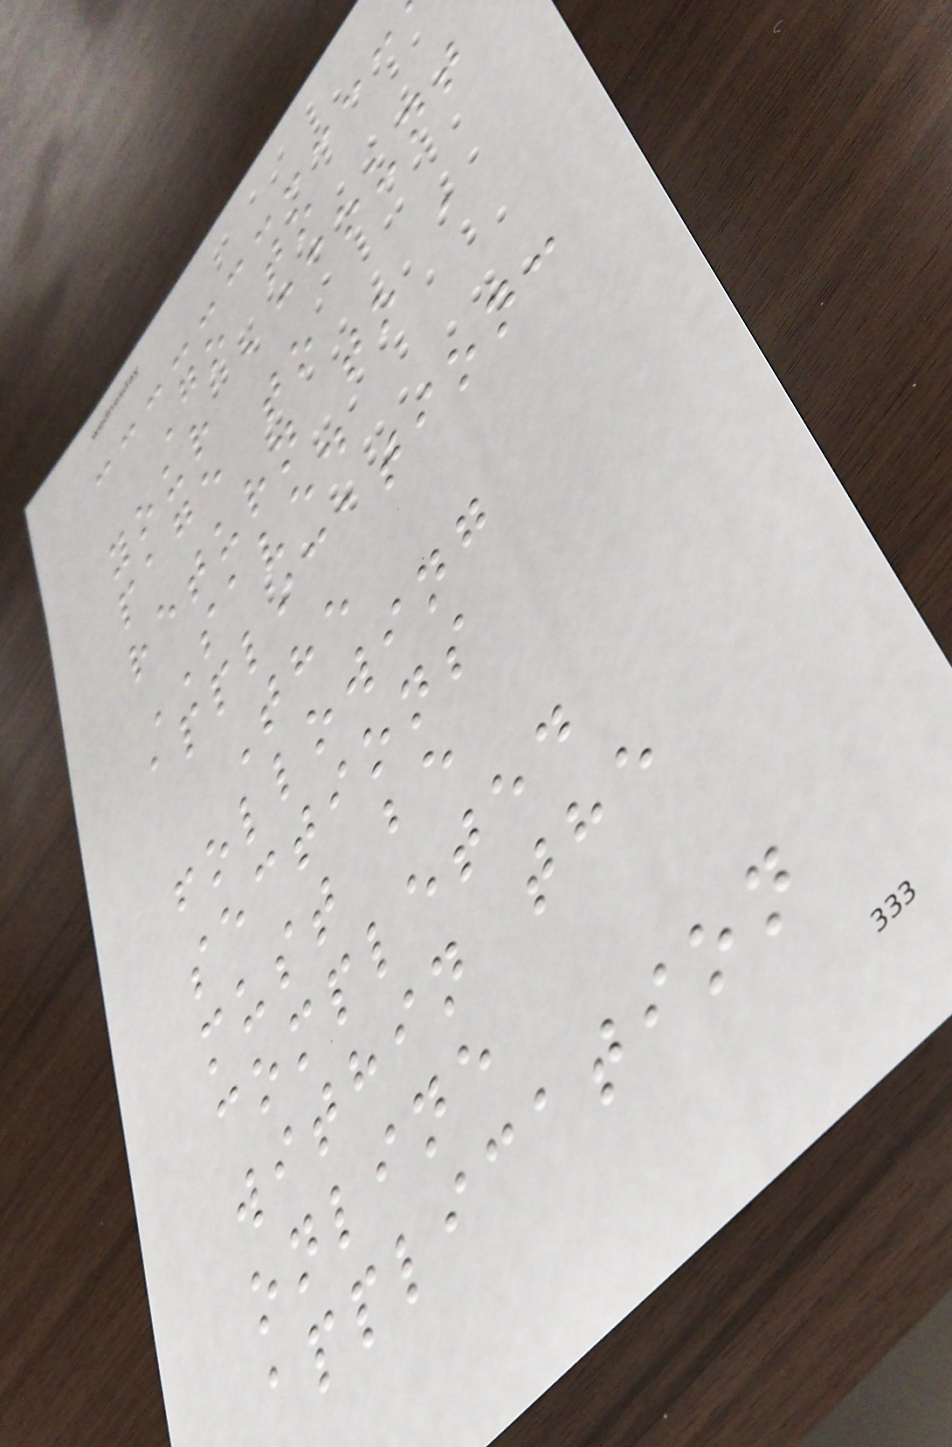Go to
your account
page to
return to a
SAVED
application:
The
following
sections
must be
completed
within the
online
application
